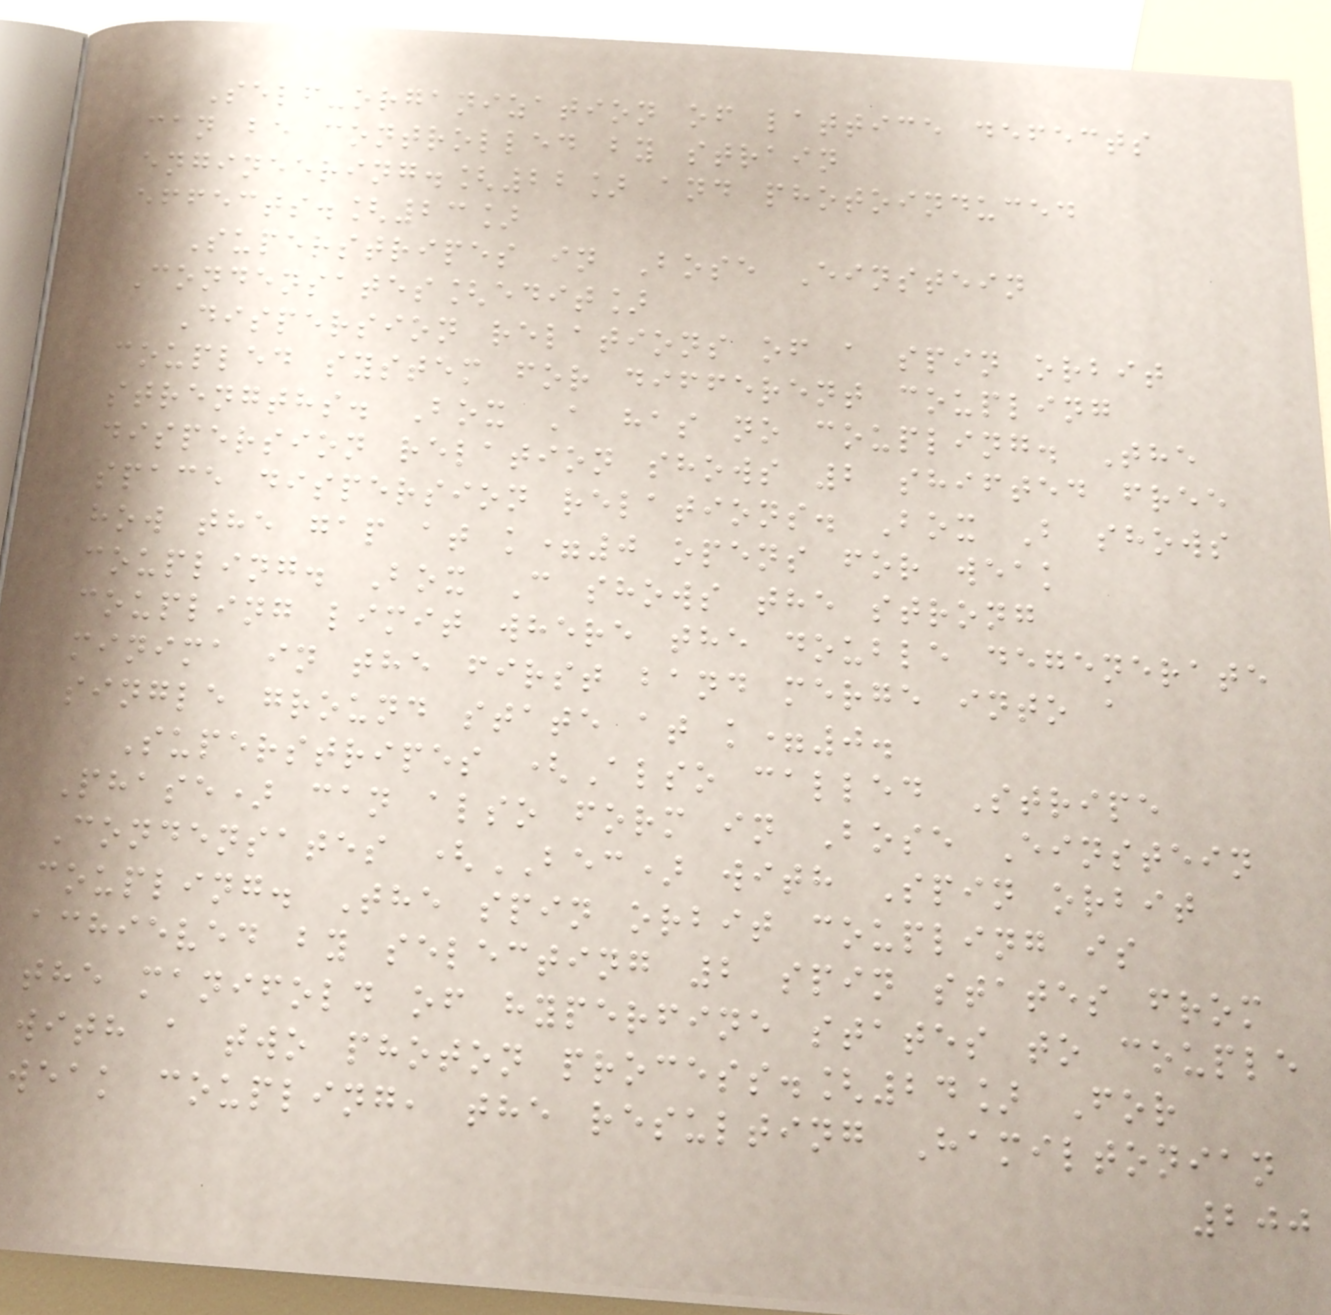Self-organization of lattice defects
can be controlled by strain
engineering.[22] and photoinduced
effects.[23]
Superstripes in Bose Einstein
Condensates[edit]
Dispersion relations of a spin orbit
coupled system for different coupling
strengths. Box A has no coupling. The
dispersion relation shows 2 shifted free
space dispersion relations. Box B shows
how the gap at k=0 opens for weak
coupling. Box C shows the strong
coupling limit where the double degenerate
minima in the first band merge into a
single ground state at k=0.
Superstripes (Also called Stripe
Phase) can also form in Bose Einstein
Condensates (BEC) with Spin orbit
coupling. The spin orbit coupling is
achieved by selecting 2 spin states from
the manifold of hyperfine states to couple
with a two photon process.[24] For
weak coupling, the resulting Hamiltonian
200
